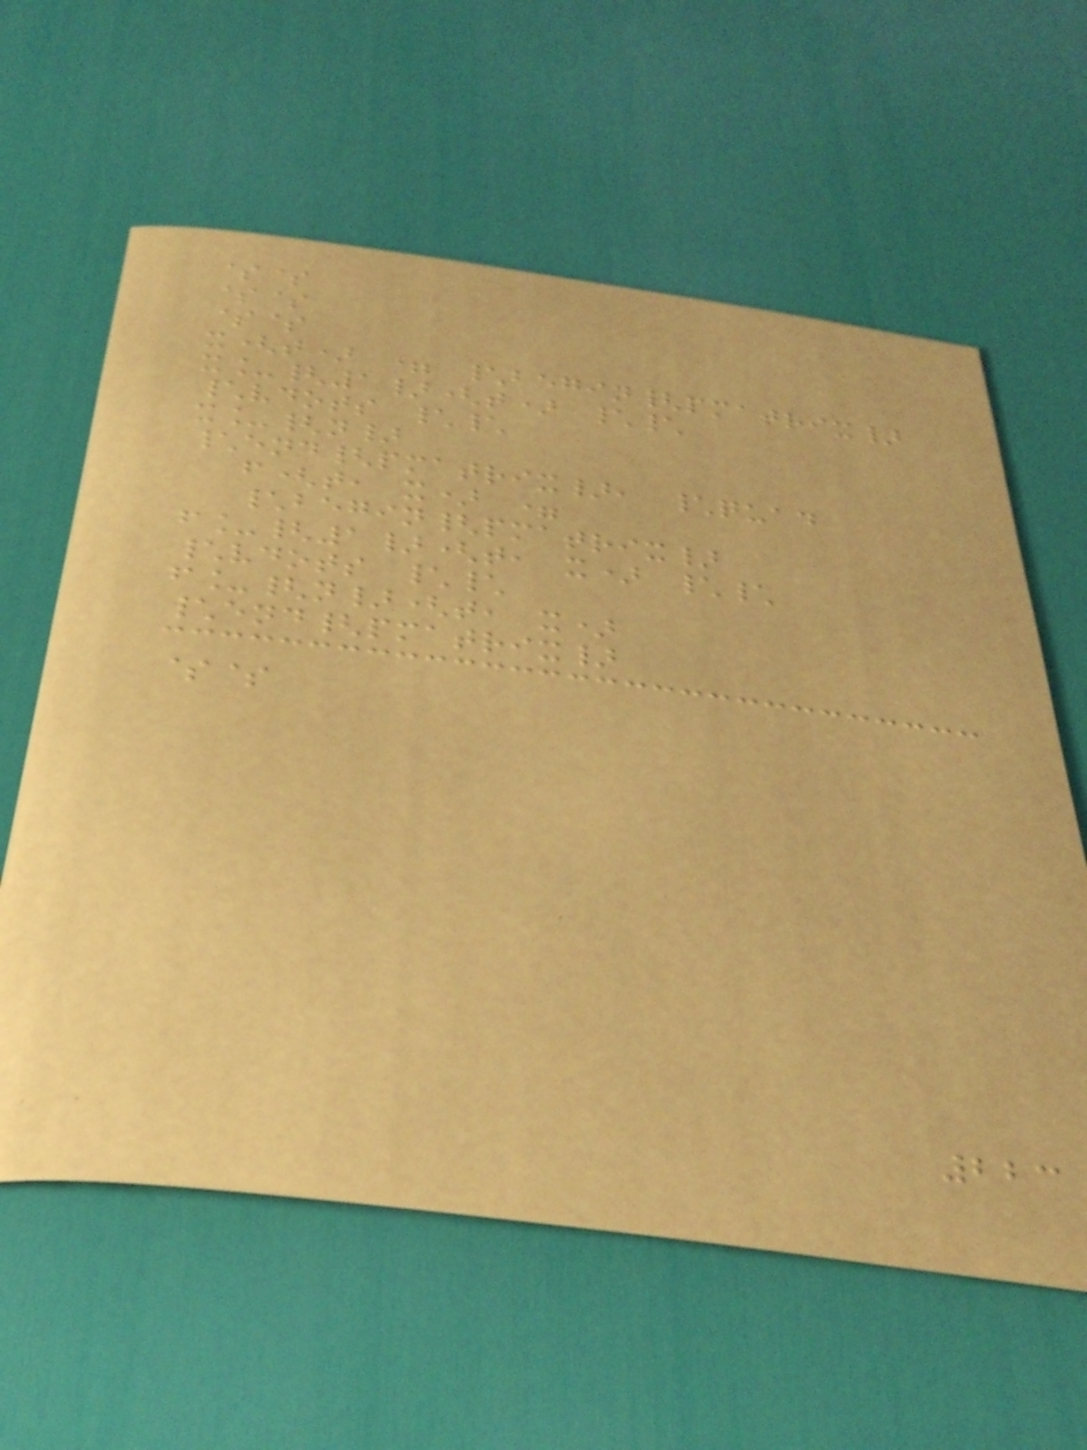$$
$$
$$
x(t) = \begin{pmatrix}
x_{1}(t) \\
\vdots \\
x_{n}
\end{pmatrix}, \quad
f(t, x) =
\begin{pmatrix}
f_{1}(t, x) \\
\vdots \\
f_{n}(t, x)
\end{pmatrix}
$$
223
